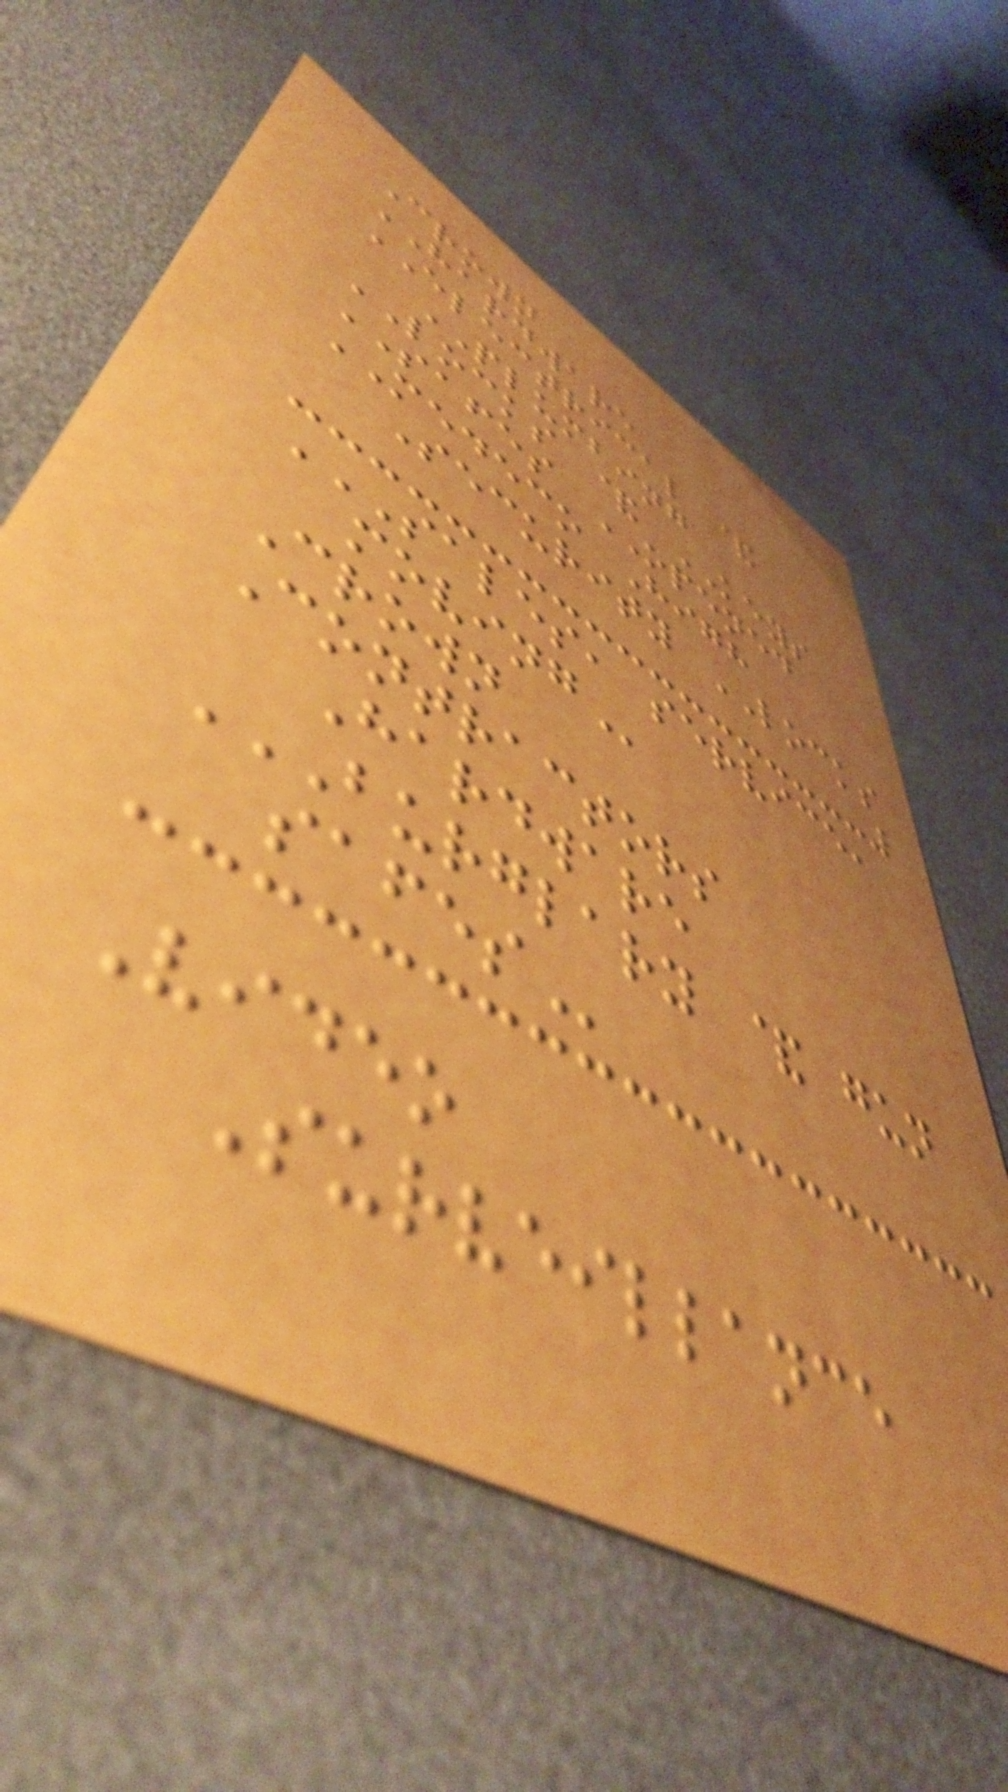Crown
HARDWARE
ELECTRICAL &
PLUMBING
LOCKS & KEYS
SAFES OPENED
MEDECO High
Security LOCKS
SALES, SERVICE,
MOVING
Crown
Contractors
Hardware
BURGLARY & GUN
SAFES
Video
Surveillance
